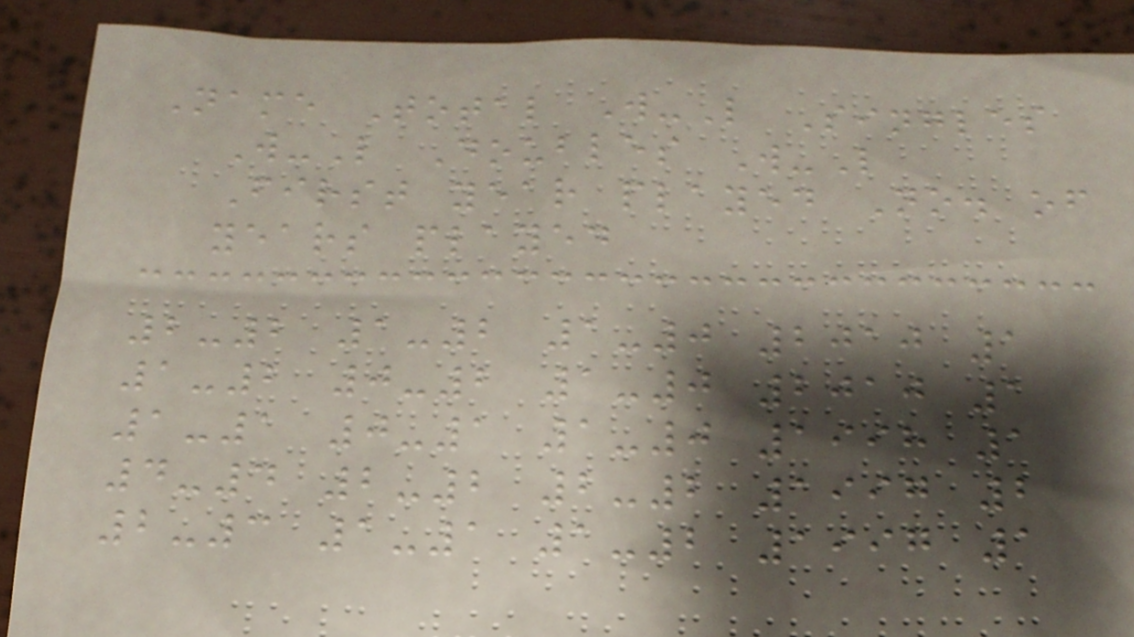Name Total W-L Singles
W-L Doubles W-L
First year played No. of
years played
2-2 1-2 1-0 2010 1
1-2 0-2 1-0 2010 1
1-1 0-1 1-0 1998 1
4-4 2-2 2-2 1997 2
2-3 1-1 1-2 1997 1
